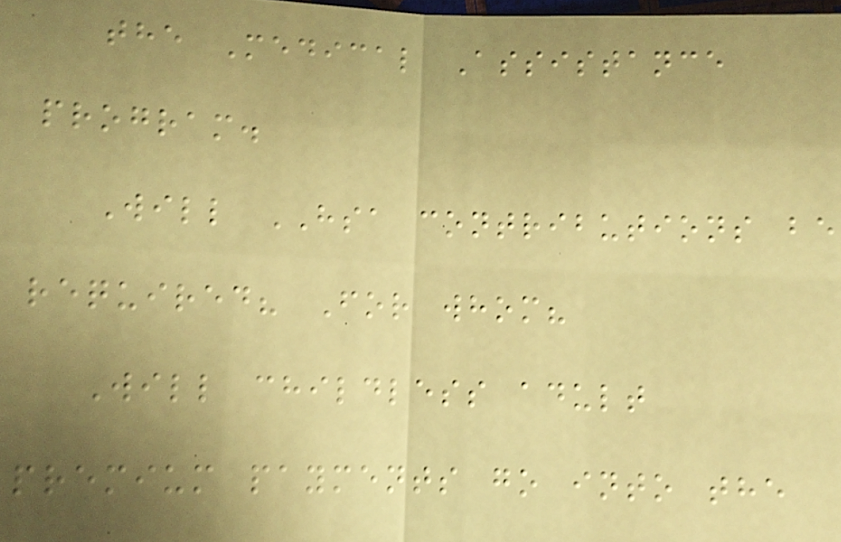the Medical Assistance
program.
Will HSA contributions be
required? For whom?
Will childless adult
premium payments go into the
